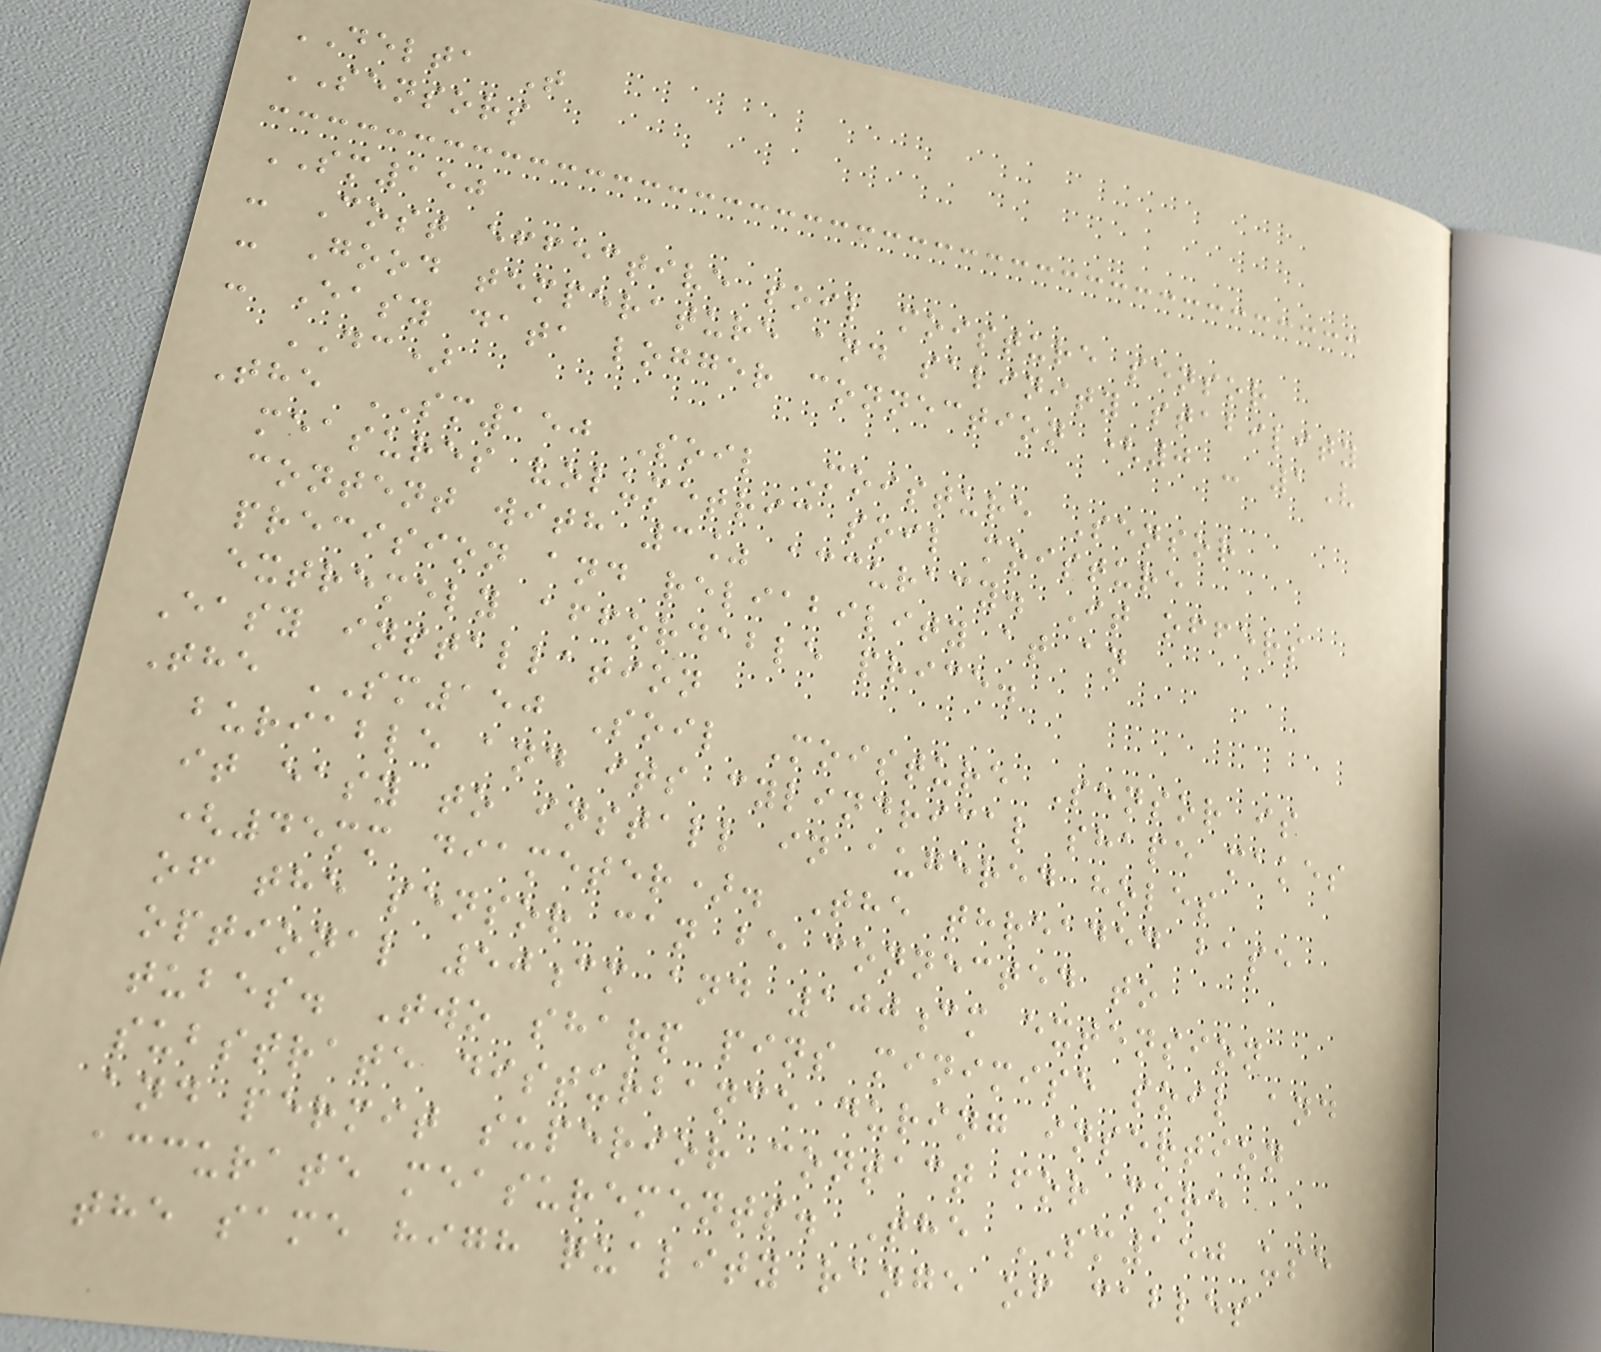DELTA T
SENSORS
SM150
- Cost effective soil moisture sensor
- Good temperature and salinity stability
- Easy data logger connection (0 - 1V
DC)
The SM150 Soil Moisture Sensor
measures volumetric soil moisture
content with 3% accuracy. It offers
precision and reliability at an
extremely affordable price.
Easy installation
The SM150 Soil Moisture Sensor is
buriable and its cylindrical shape makes
it easy to install in augered holes
(45mm diameter). The threaded base
of the sensor can be connected to
optional 50cm and 100cm extension
tubes. Two sharp pins minimise soil and
substrate disturbance during insertion
and permit superior contact for more
accurate measurements. The SM150 use
the same high quality range of cables
